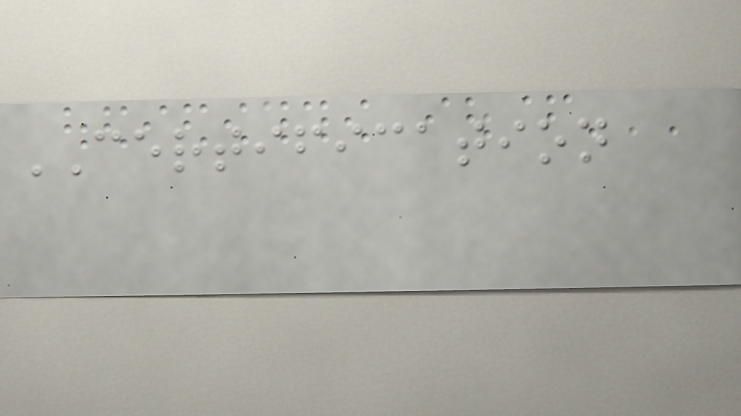CERTIFICATION
